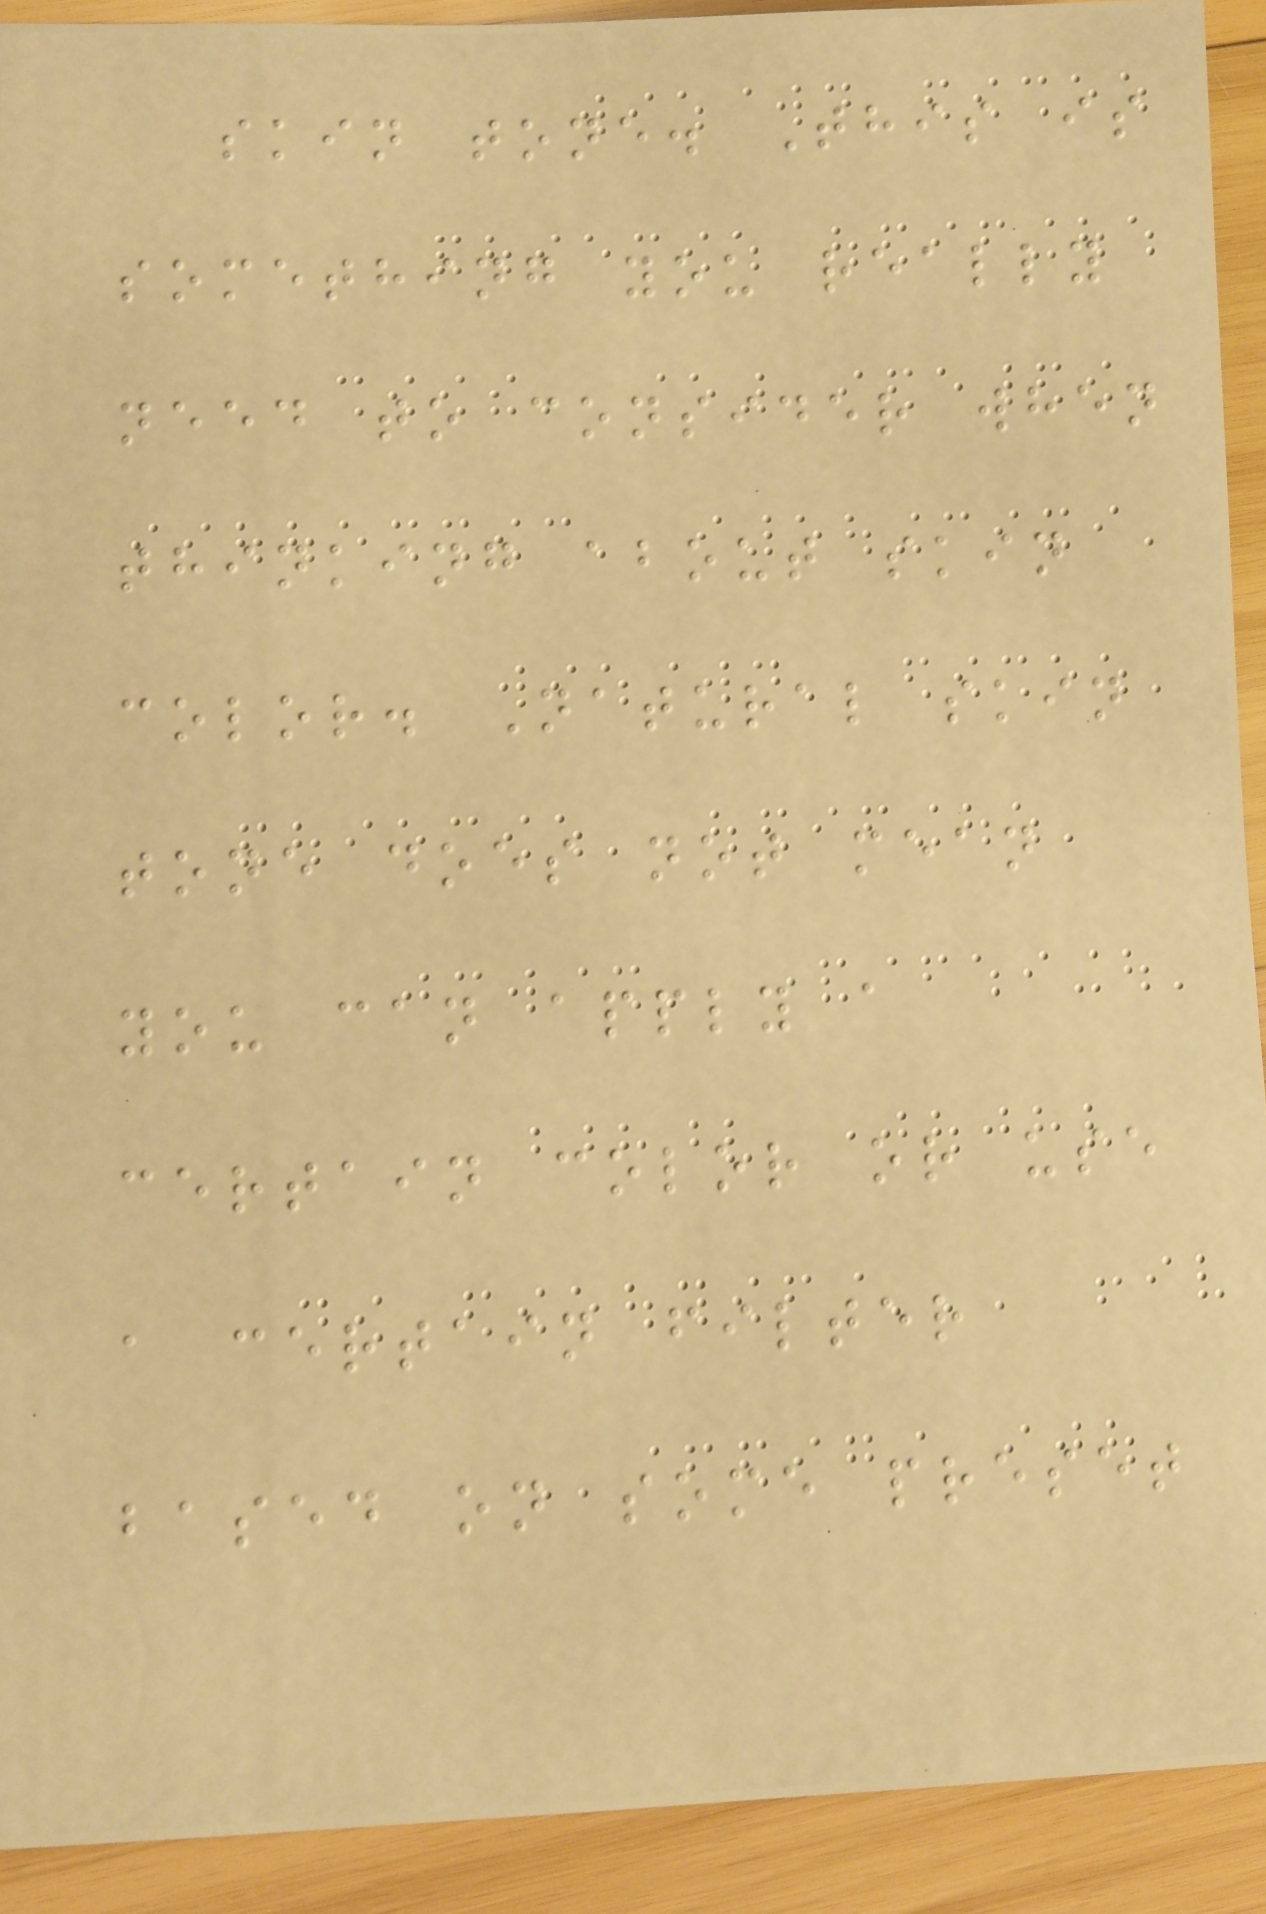skin tone. This is
something you really
need to consider when
thinking about skin
color. Natural skin
tone does not mean
you can apply a
certain color or use
a certain filter
based on some preset
